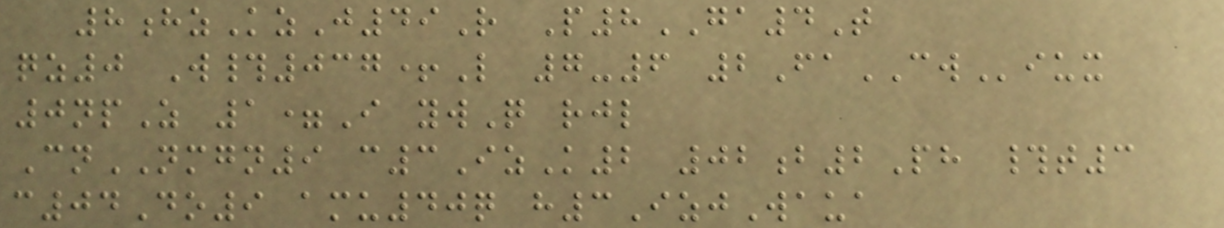8hzKzJ49R P8GA4T
qz0 W#037+L 7-6 2FaCWiux
0npZ 1=I ywQ rjl
CnNMGN9 c3IzK2 02b2Ph #t3
c04Do9 amu40q h3IzjWaua
